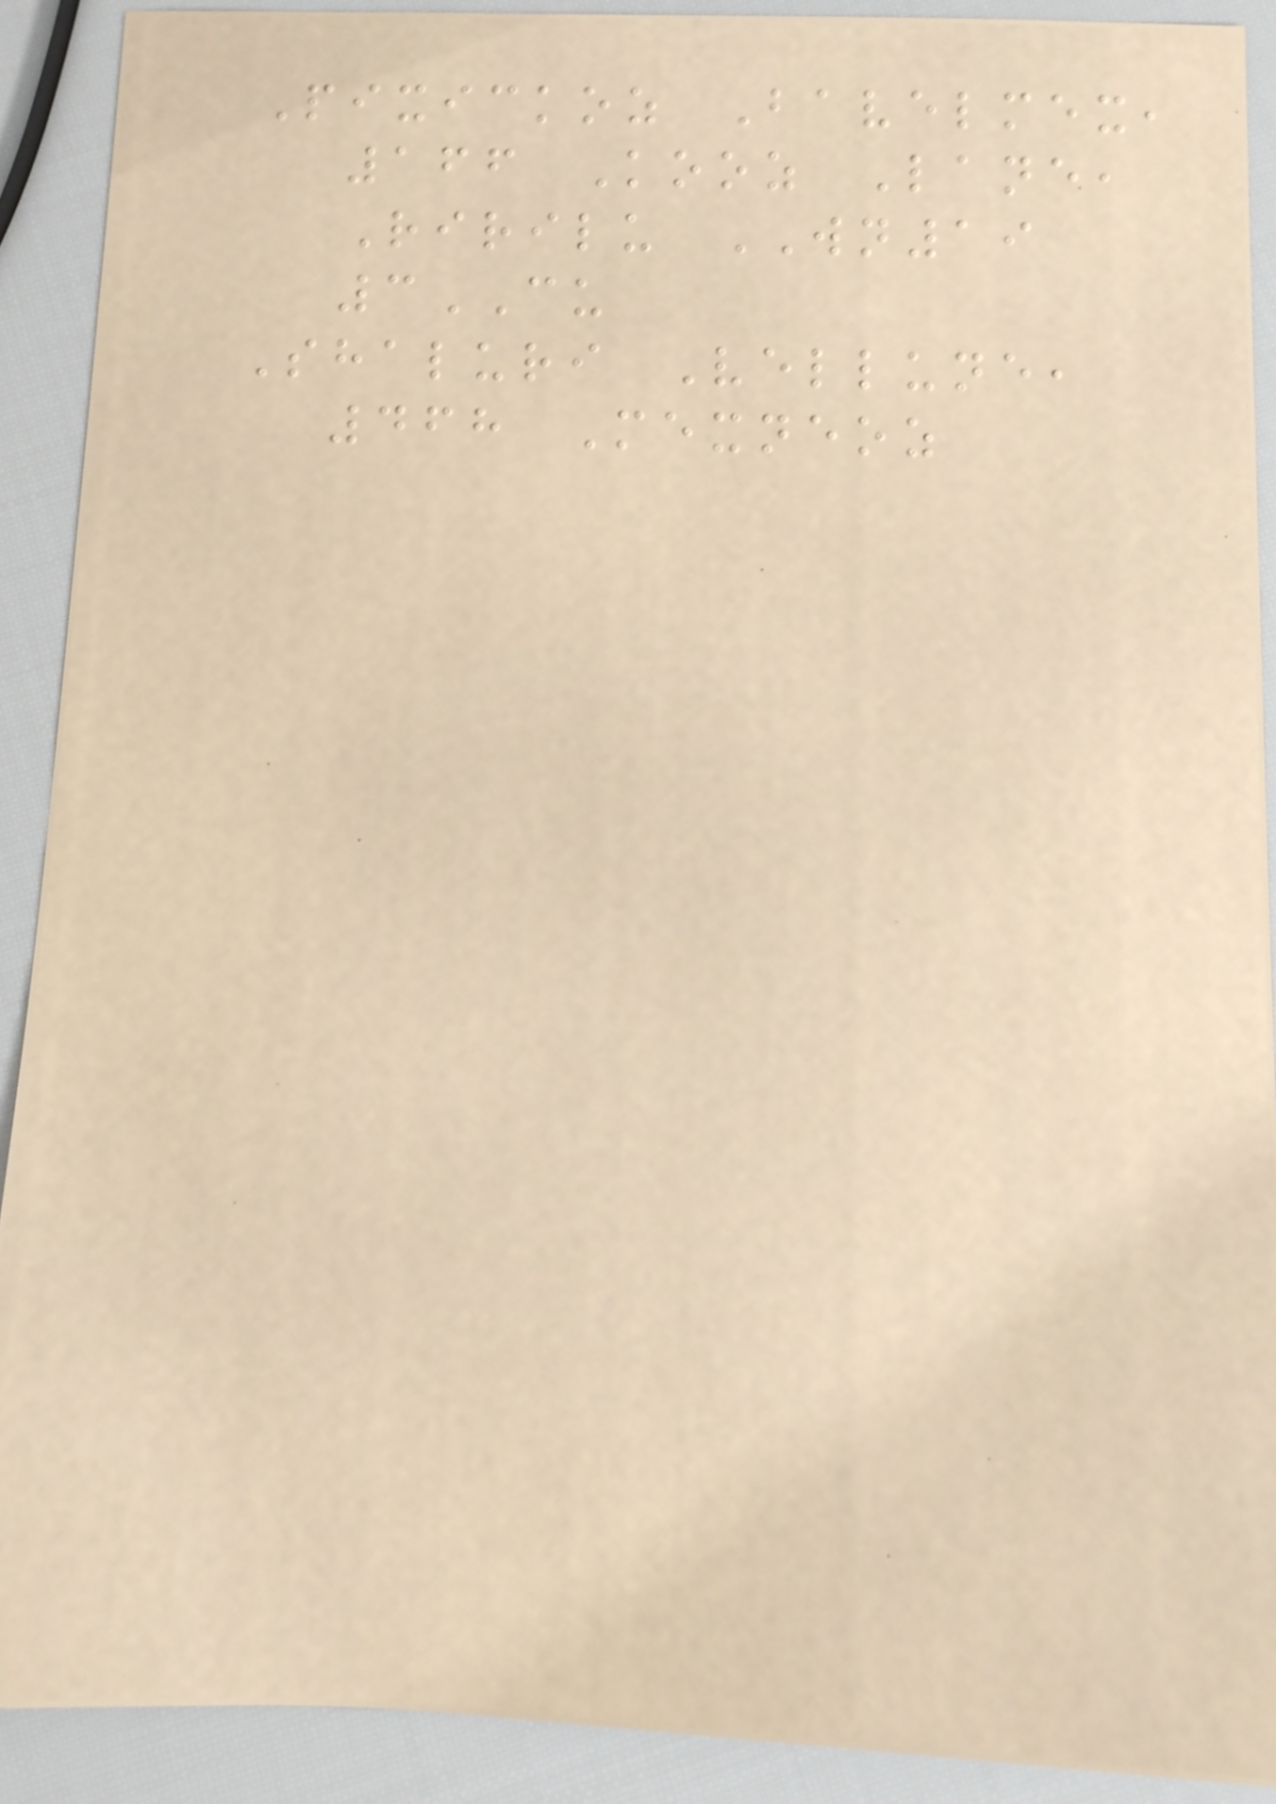Pixickoz Bavelmex,
166 Kooz Lane,
Ririlu WN19
3CU
Shaluri Vellune,
468 Mexneoz
